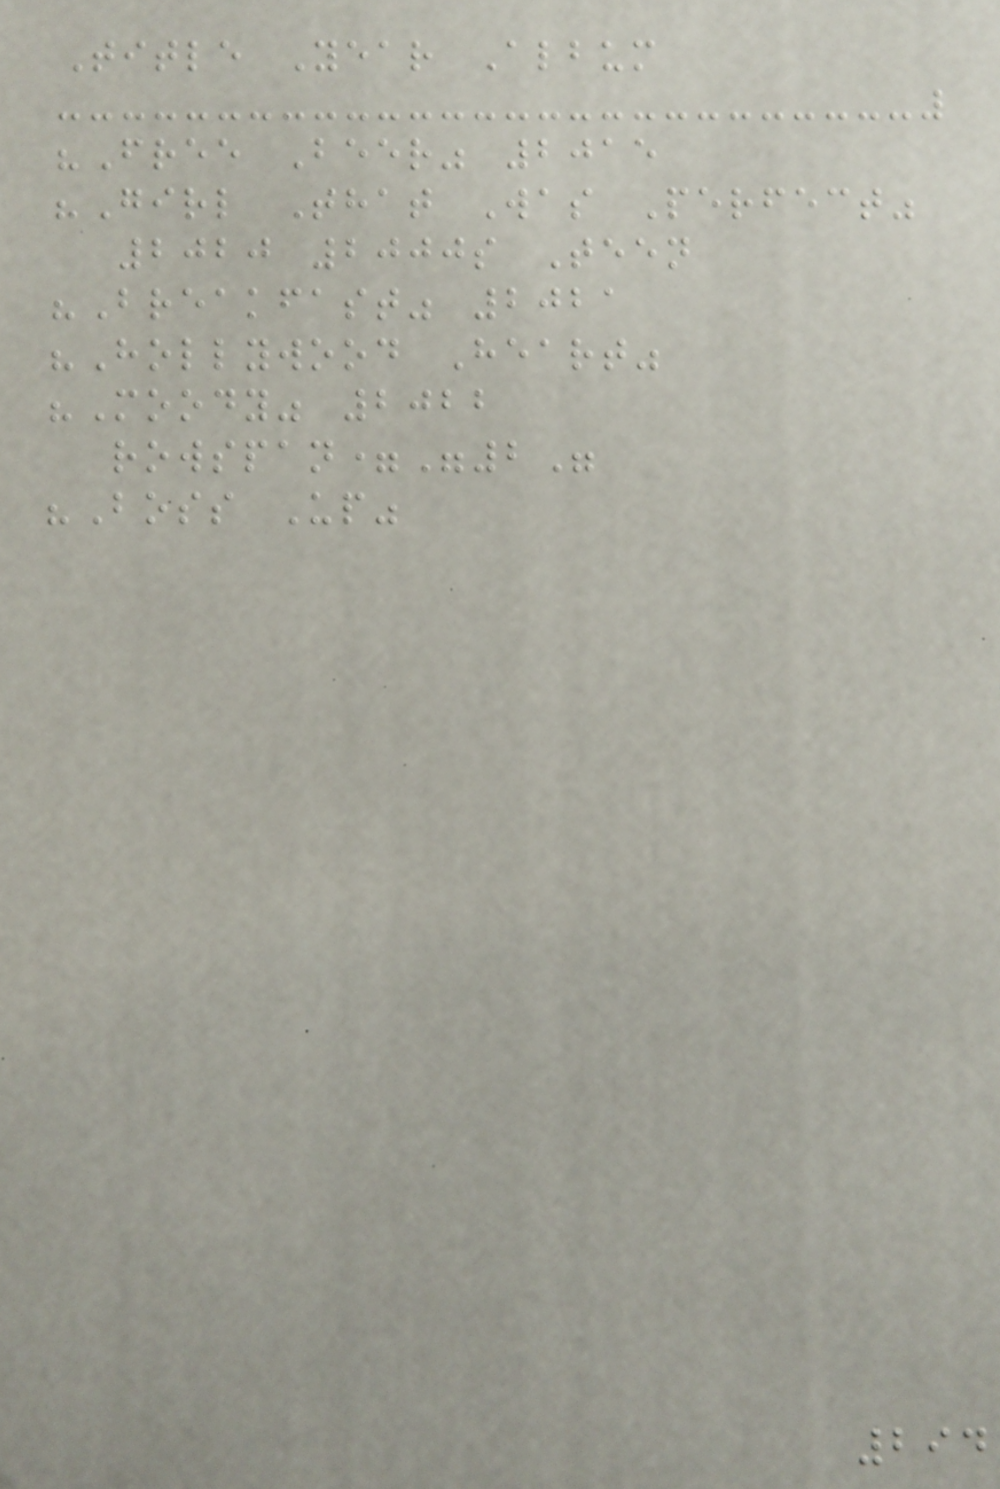Title Year Album
"Free Beer" 2015
"Girl That Was Perfect"
2020 2000s Teen
"Breakfast" 2021
"Hollywood Heart"
"Moody" 2022
rowspan="2"
"Boss Up"
294
